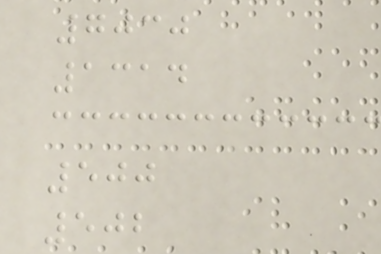7030
1314
500
502
